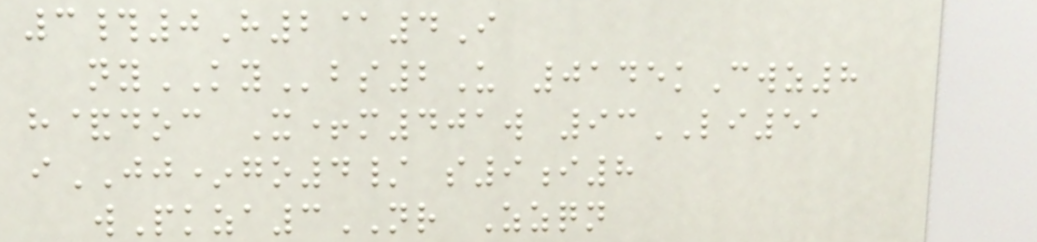3#0H2@4I
nyKYbs2U 0145kCwz8
h&doc X+m401w 93LI51
iJJ*go4/ s9i8
wPkza3NR Zzqn
